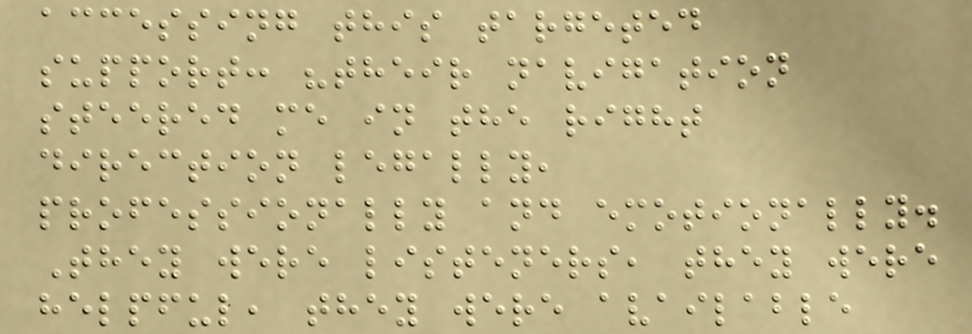accessing this targeted
support: "their navigation
steered me in the right
direction legally,
professionally and emotionally.
They were listeners, they were
helpful, they were available
